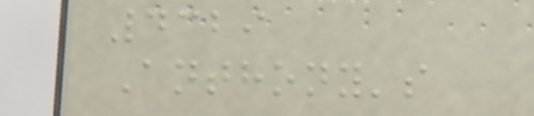4329
Anthony's
